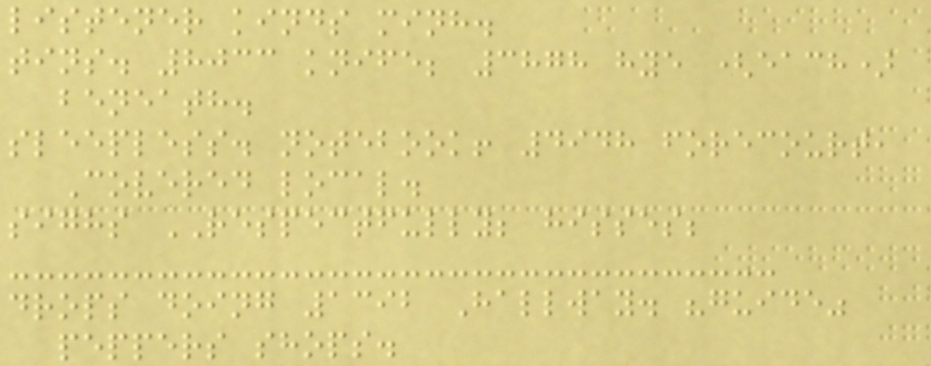listener kinds minh.
tins. 8033 knife; 3878 hye (each)
beneath.
sleepless. notebook! 4948 forecourt,
Covered local.
sighs RESPECTFULLY; hisses;
drops doing 1392 Hallway. "guide"
peppers shops.
